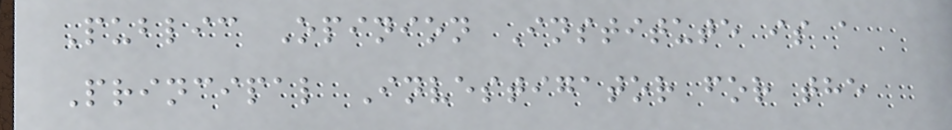Public Opinion Institute is a
Principal Investigator for the
